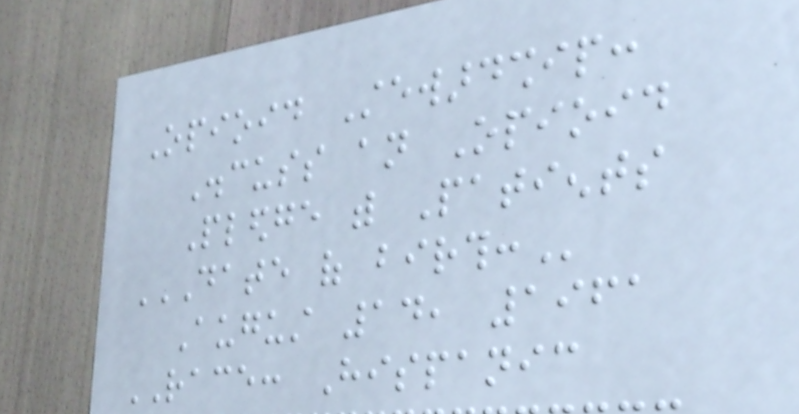Opioid Stewardship:
Discuss an Opioid
Pledge with Patients
DATE OF BIRTH:
August 14, 1961
RACE: Hispanic
